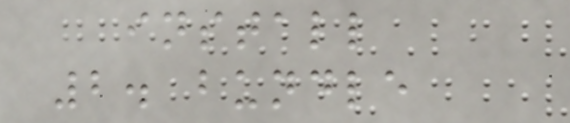install
2. bundle
